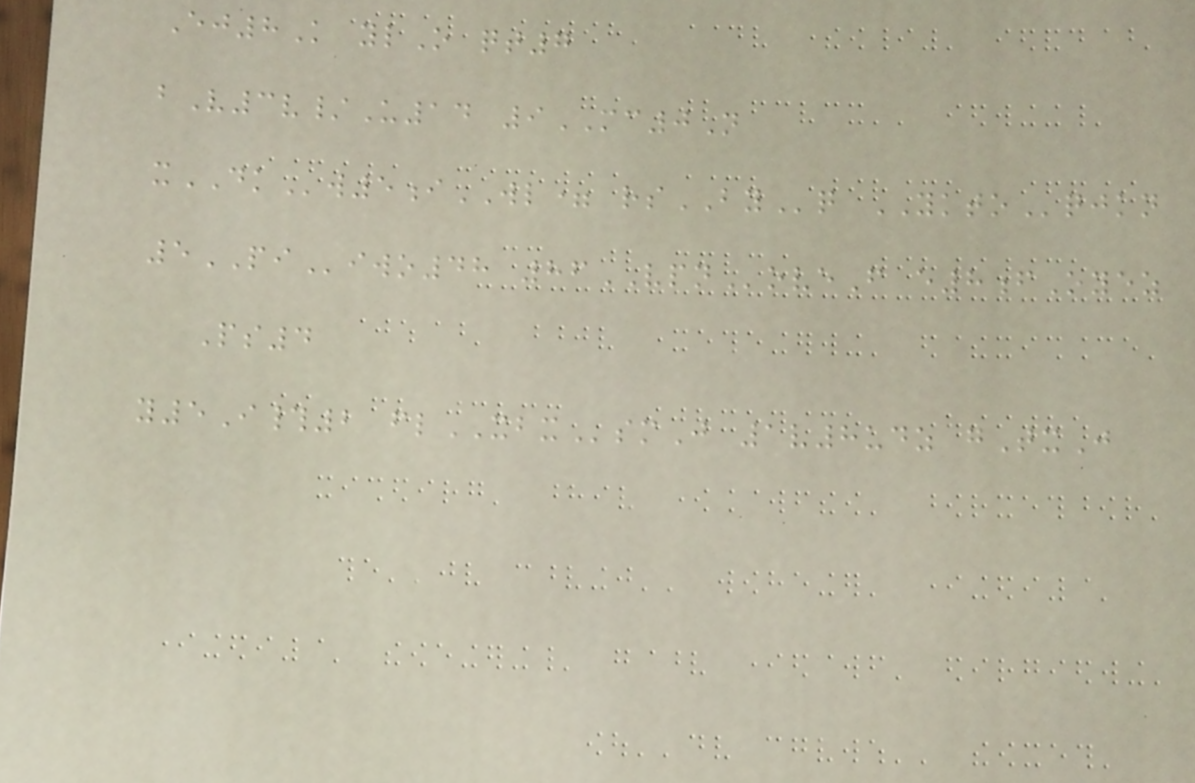Ej8K ylO qt7
bV3v/U14 9MC0N
xDKw5iWL= rsBYq YKTOqjkn
5PIiwo48 86VPNoveF e8fOyez
Ps4
y5I#2 flXBXsmJ 1v8udz gTxJ
